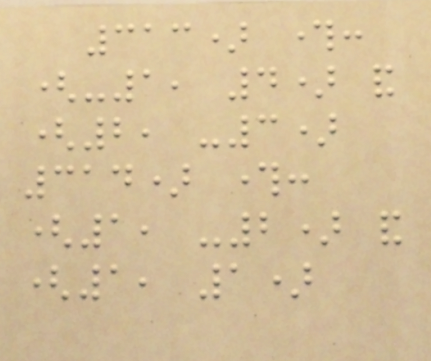313) through:
(-1, 4) and
(2, -3)
314) through:
(1, -2) and
(1, 1)
